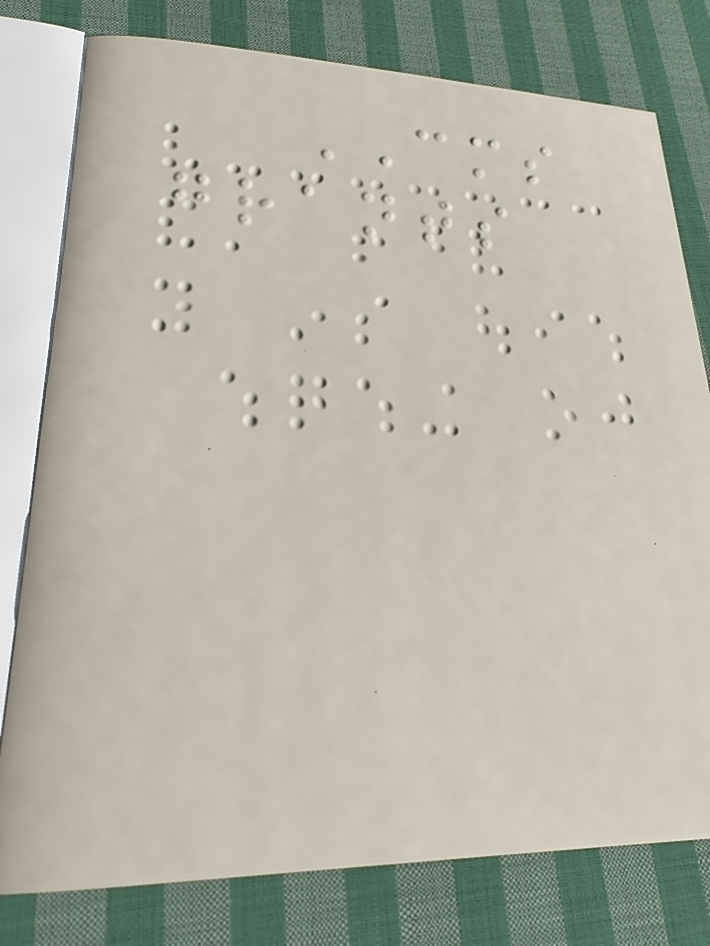CMS
grants
